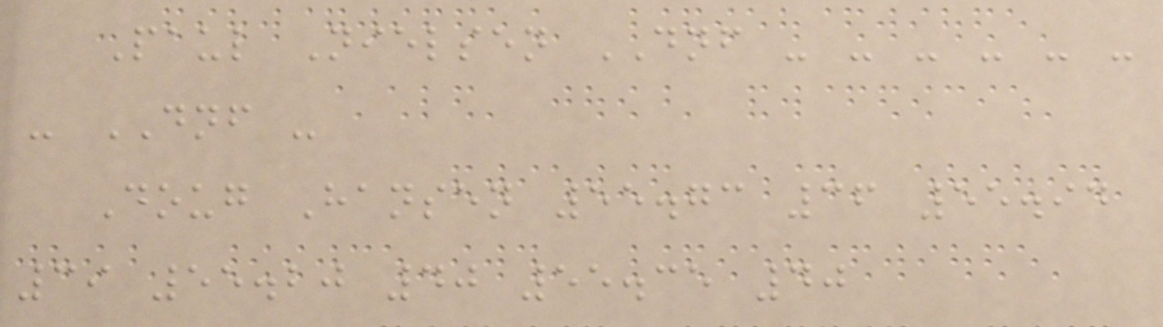Paul Nielsen DNF - - - - - -
- DNF -
Doug Hansen 55.73 36 55.94
39 55.20 40 55.35 40
